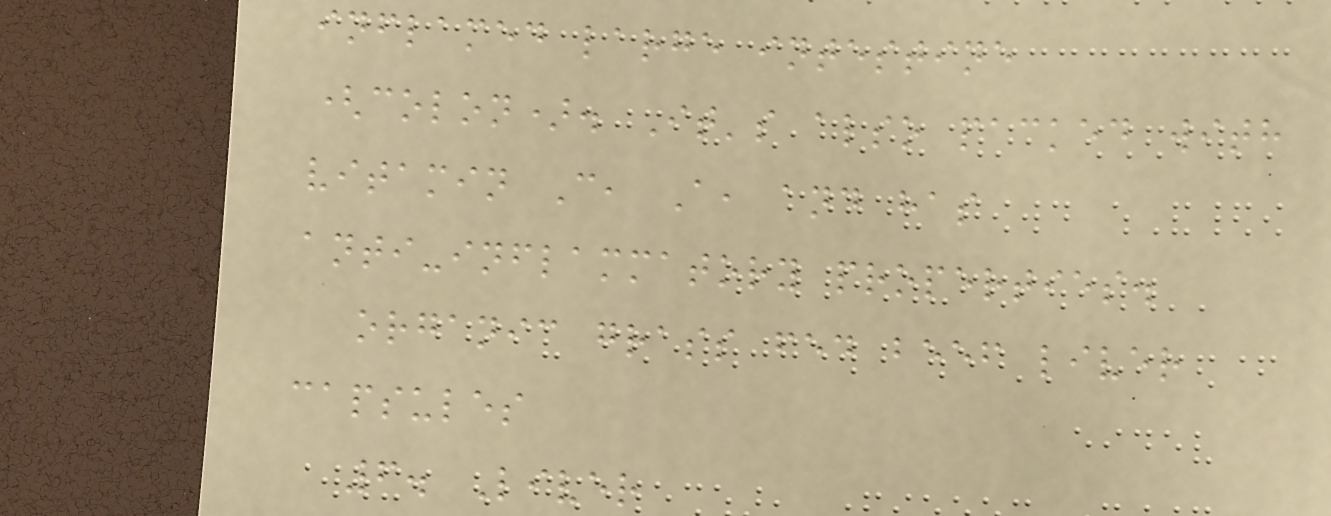inflamed large intestine
(colon). It's also packed with
vitamin C, A, and has
anti-inflammatory properties.
organic grass fed beef liver
capsules
6. Liver
